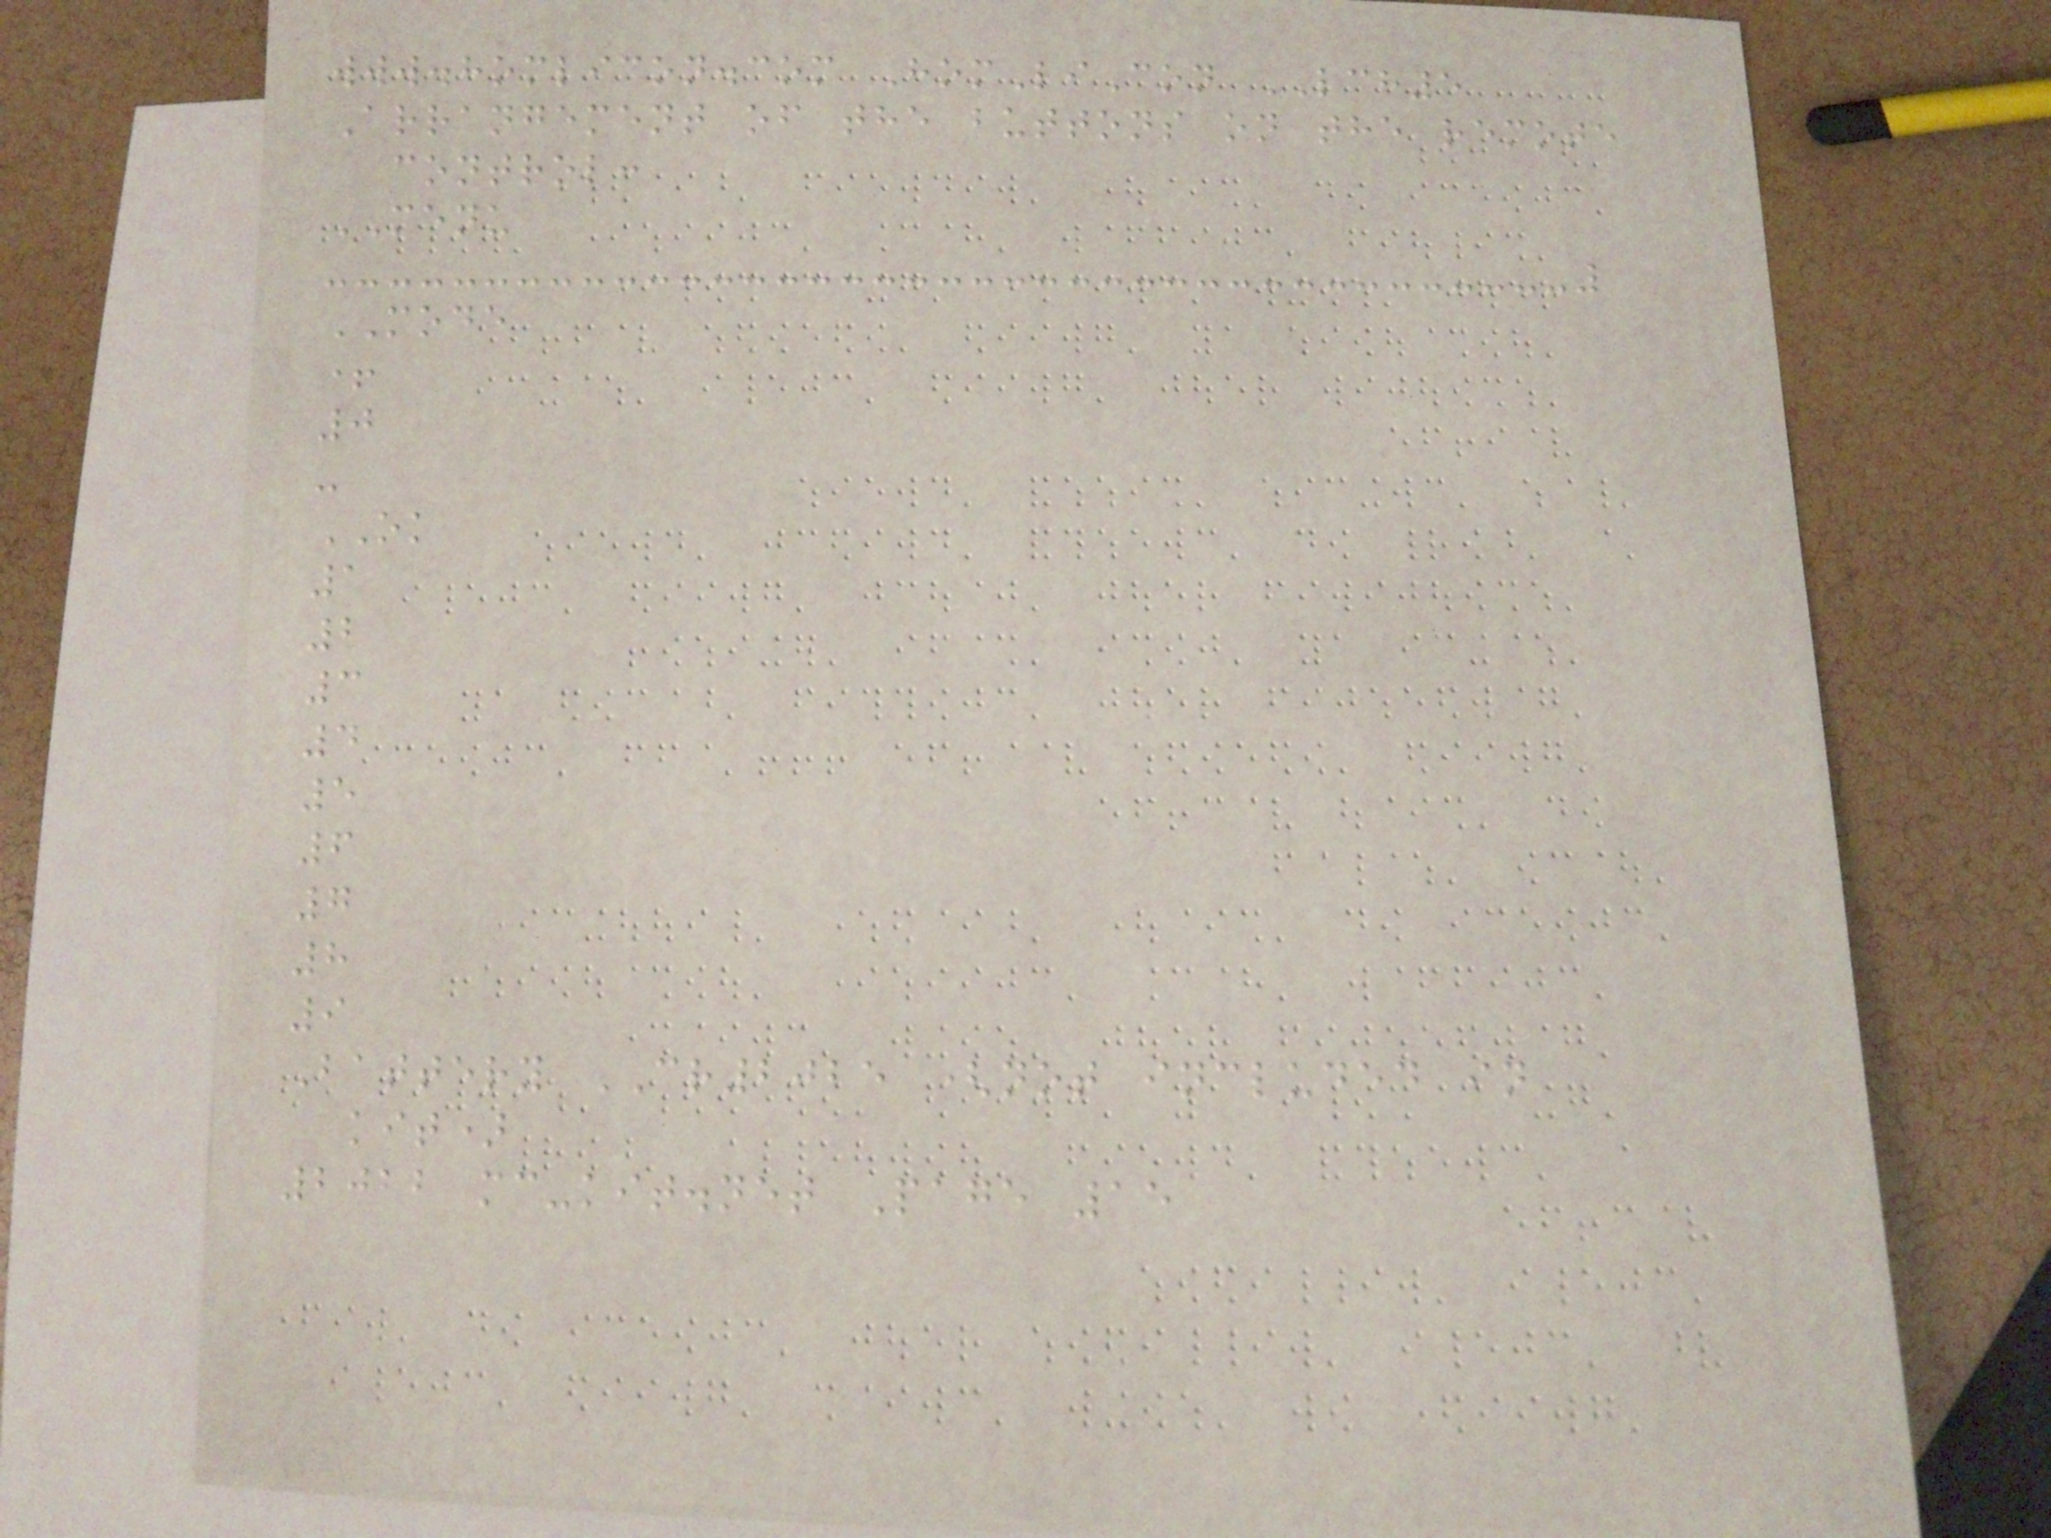www.homlicon.com HomLiCon LCH5
Arrangement of the buttons on the remote
control:
MENU
MODE
+
0
-
OK
1
2
3
4
5
6
7
8
9
Battery CR2025 (not included in
kit)
2022 mc-kit.net Page 15
